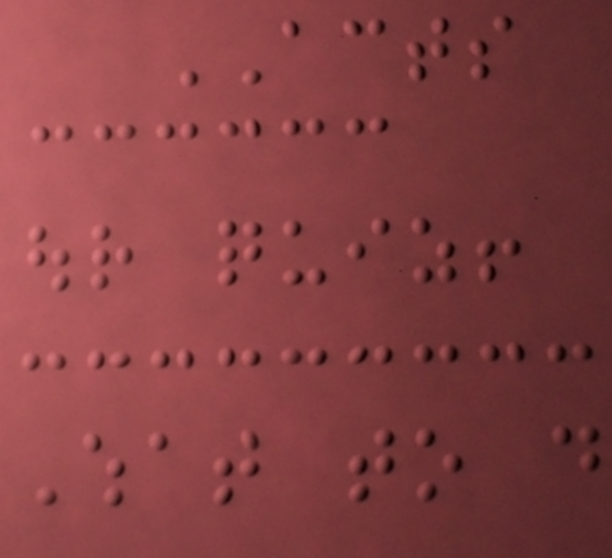ACTS
our quiz!
What to do
